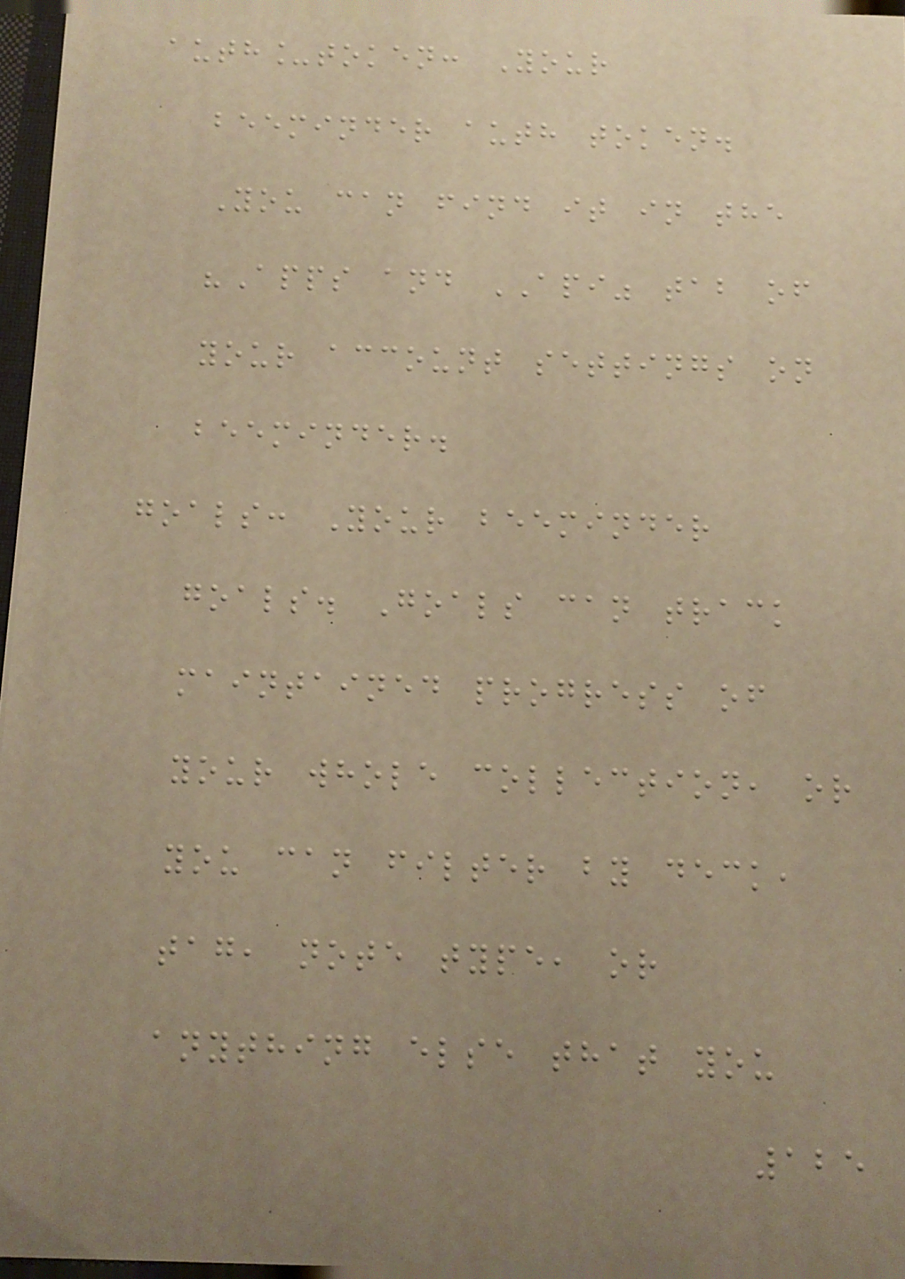auth_token: Your
beeminder auth token.
You can find it in the
"Apps and API" tab of
your account settings on
beeminder.
goals: Your beeminder
goals. Goals can track
maintained progress of
your whole collection, or
you can filter by deck,
tag, note type, or
anything else that you
125
